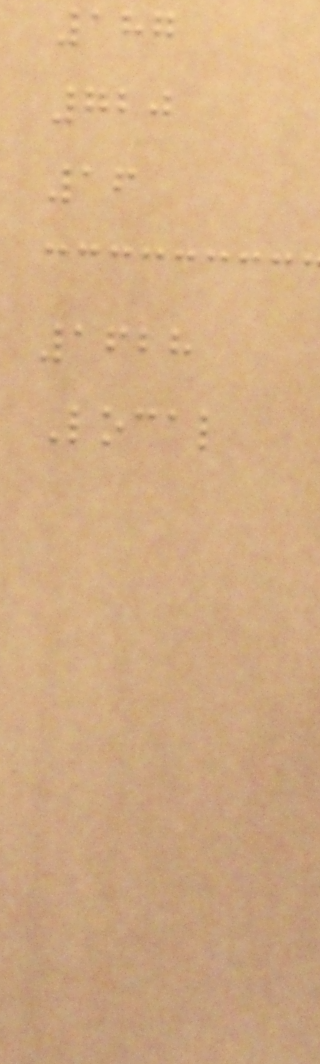187
720
16
1628
Local
